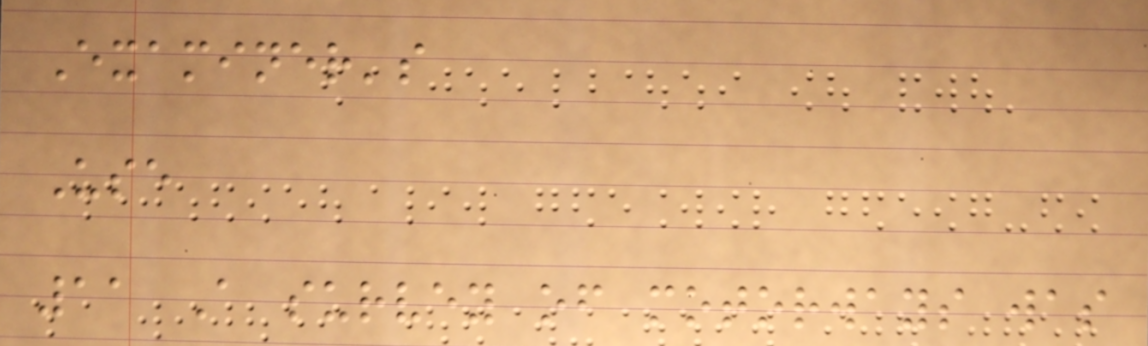Examiner's
Use
11 A survey of motorways was
